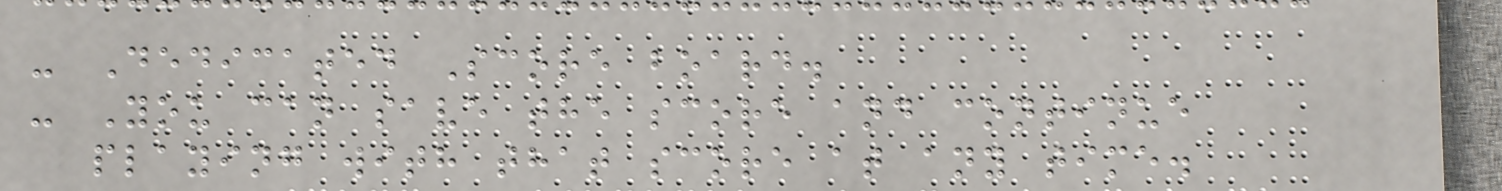- Dedicated Score board.
- You can save the score and continue
playing with that score at any time.
